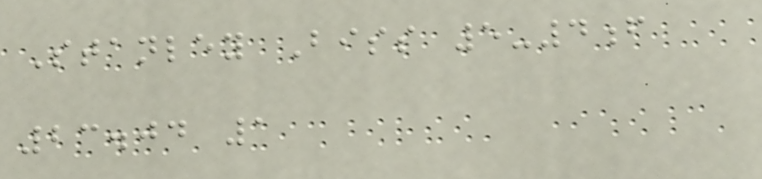Stanley Biss 5-4f
23.04 1
